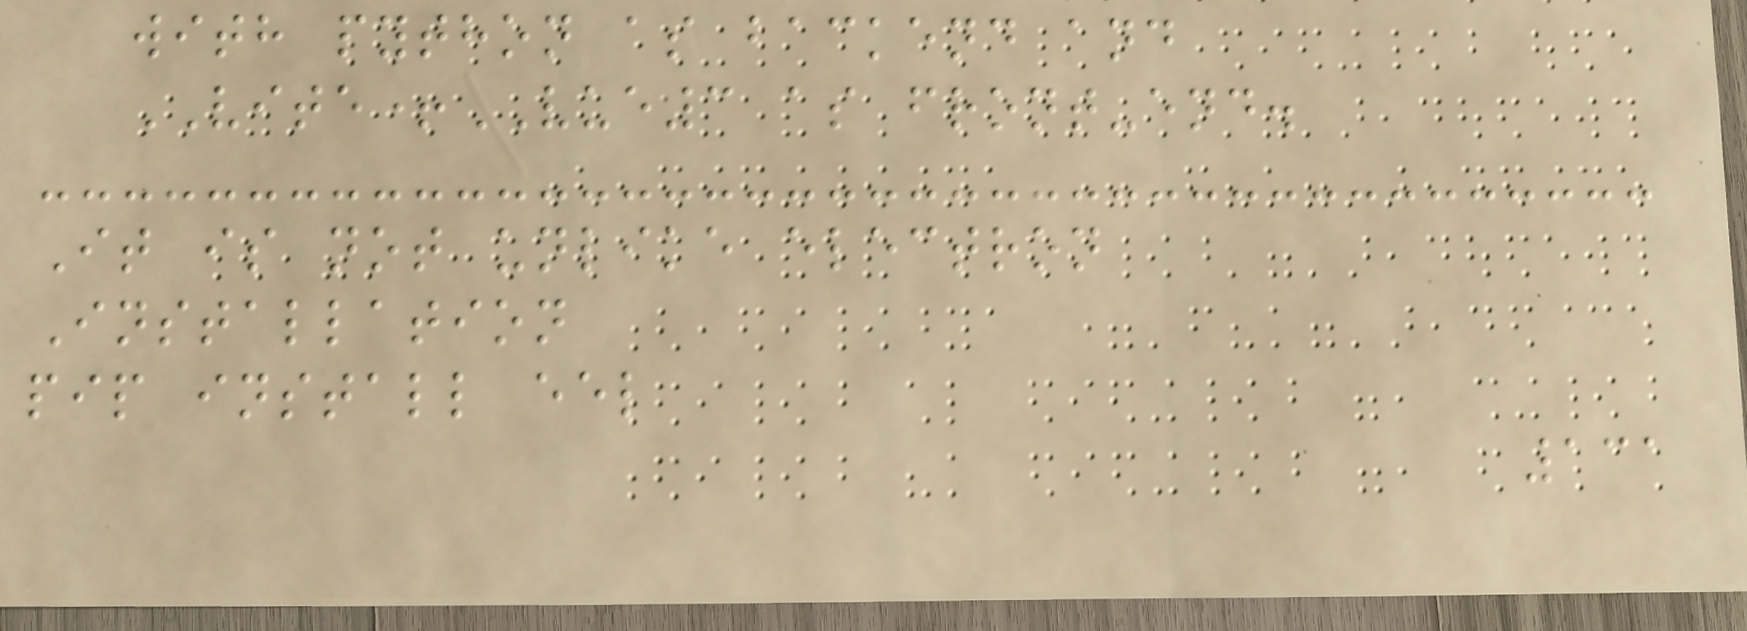with python as backend and
VITE+VUE3 as front-end.
It is not unlike electron
Installation
pip install eel
131
